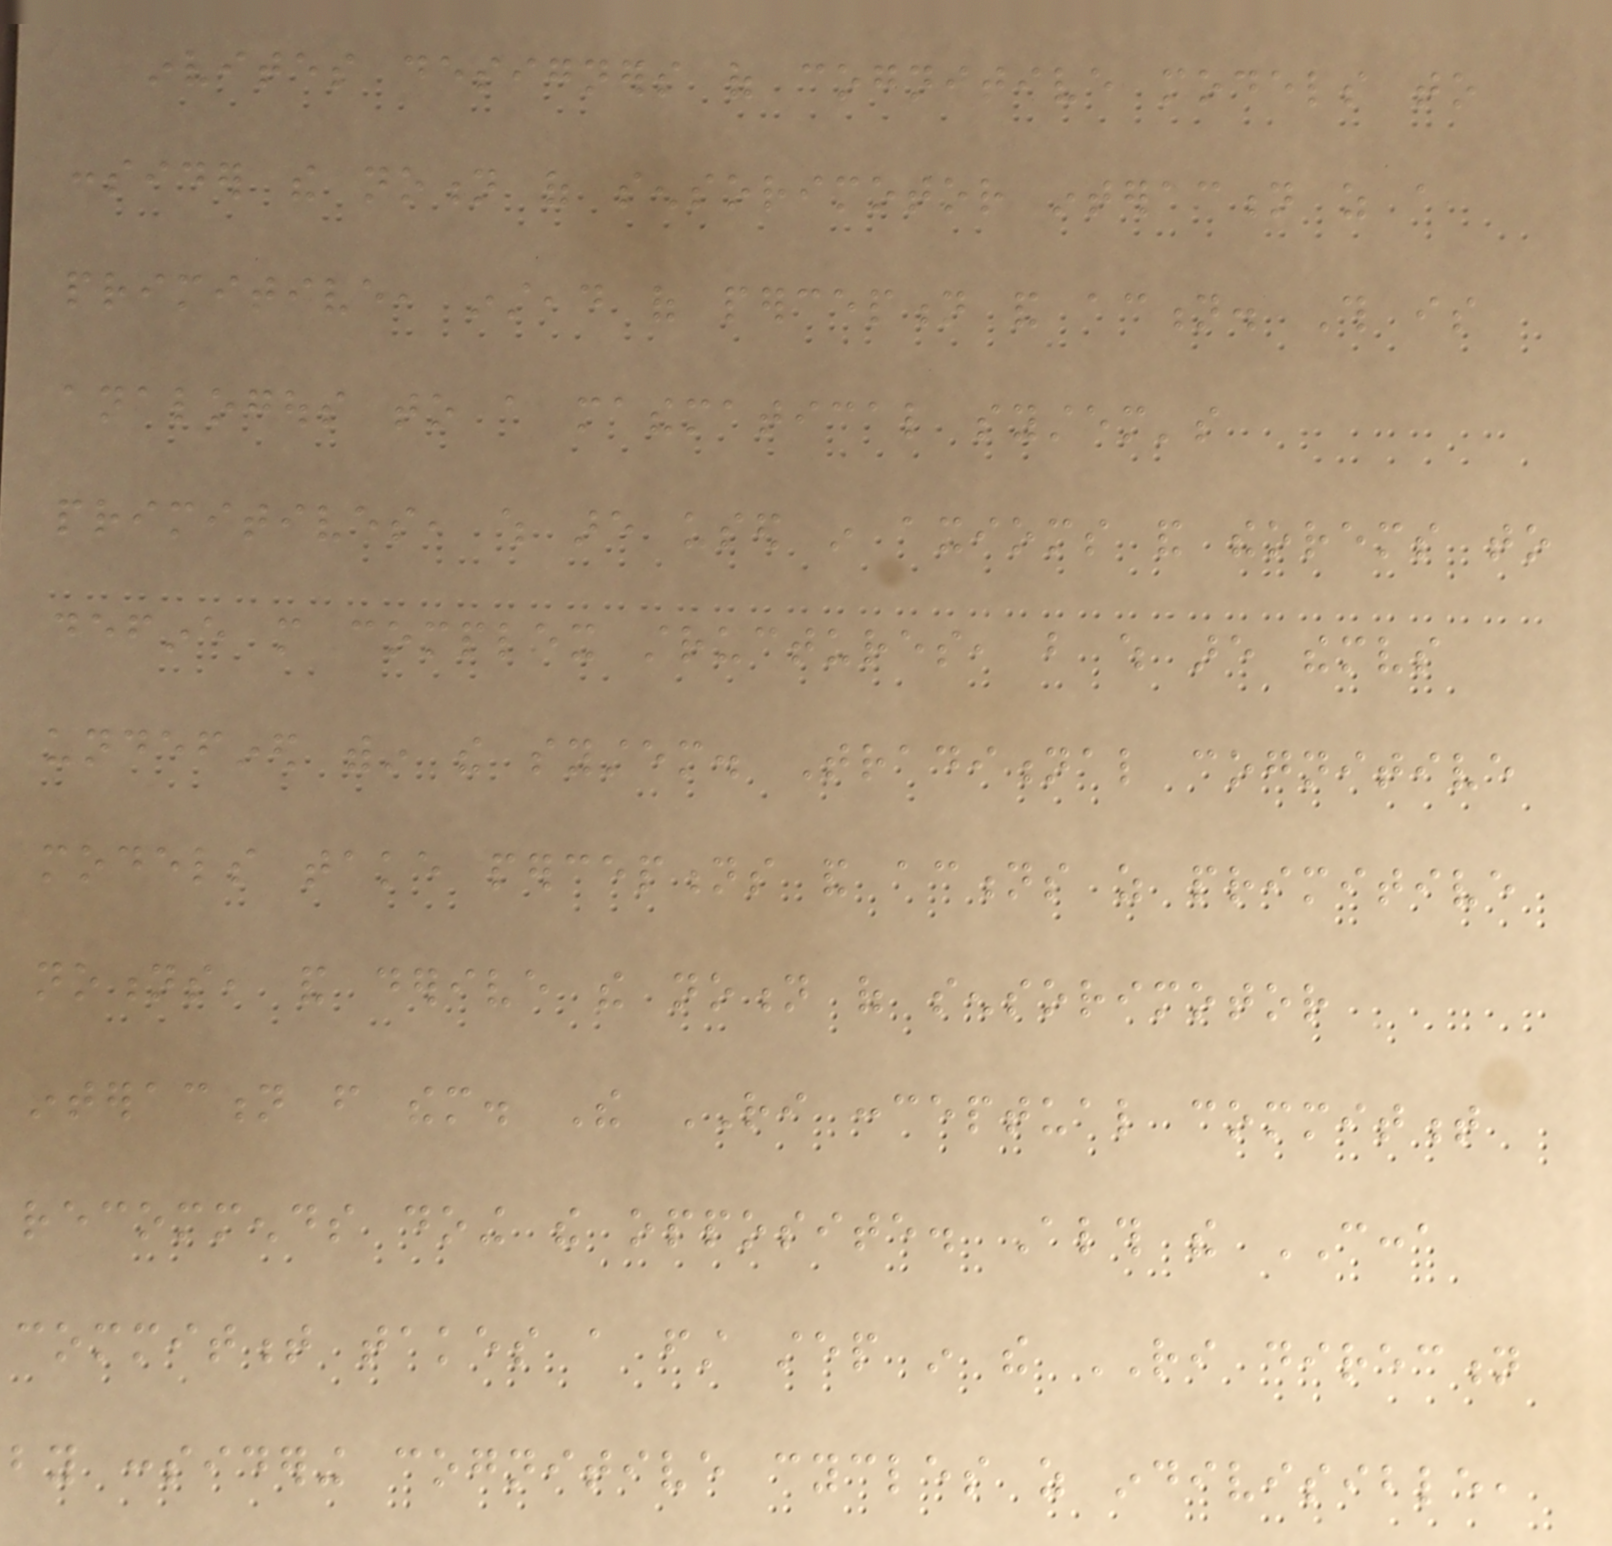invites designers of cognitive models to
consider the notion of sensorimotor interaction as a
primitive, instead of perception and action. This is
analogous to a mathematical system's
primitives, which are used in axioms and theorems to
define more complex structures, but which are themselves
undefined within the system. Traditional cognitive
models take perceptions and actions as primitive
notions, and derive the notion of sensorimotor
interaction from them. The RI conceptual commitment
recommends doing the opposite. Although the CCCA
commitment takes a first step in the RI direction
by considering cognitive cycles as indivisible,
